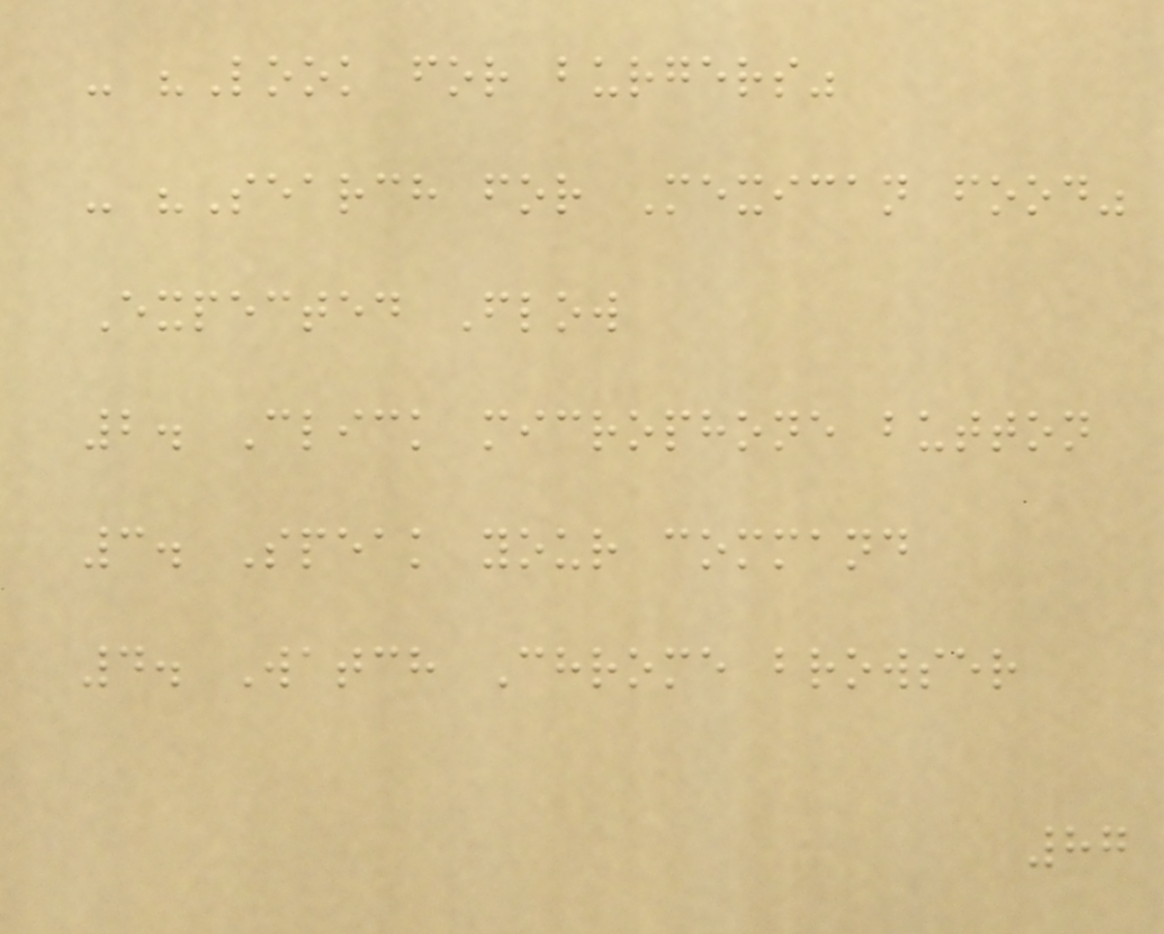- "Look for burgers"
- "Search for Mexican food"
Expected Flow
2. Click microphone button
3. Speak your command
4. Watch Chrome browser
87
